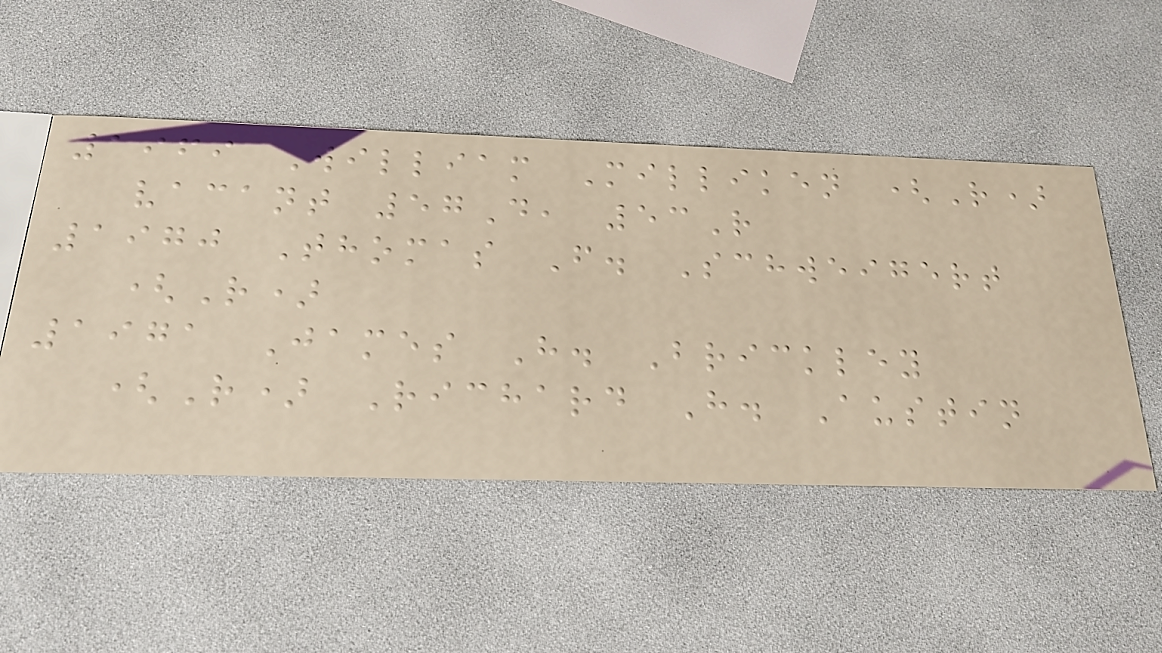1969 William Milliken (R)
vacant 57D, 53R
1970 Thomas F. Schweigert
(R)
1971 James H. Brickley
(R) Richard H. Austin
